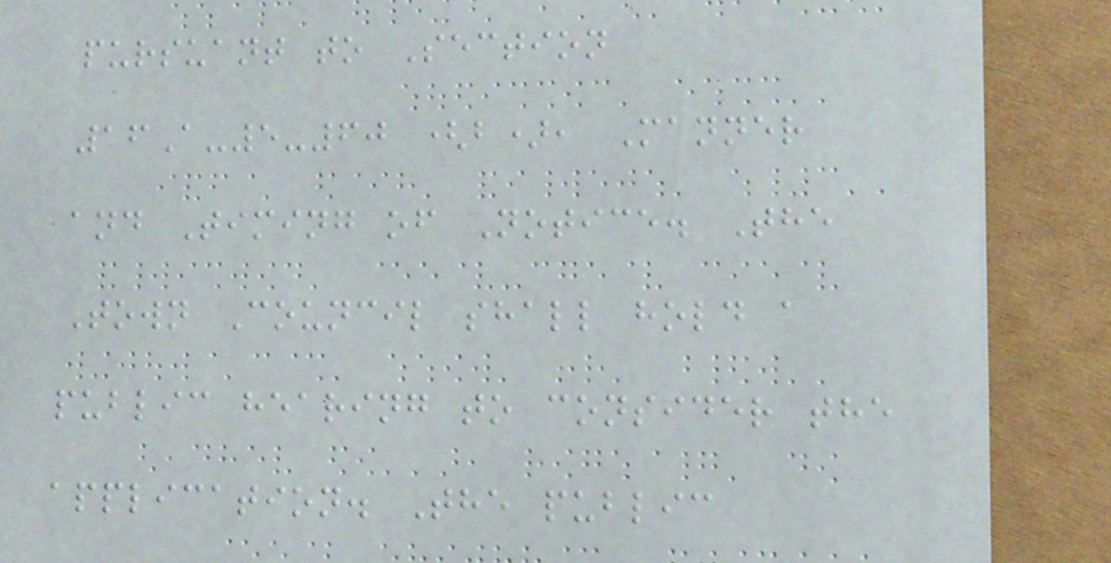pursuant to Section
16A-5-60 (b), Manner
and Timing of Notice. The
Town Council shall hold a
public hearing to consider the
application. The public
